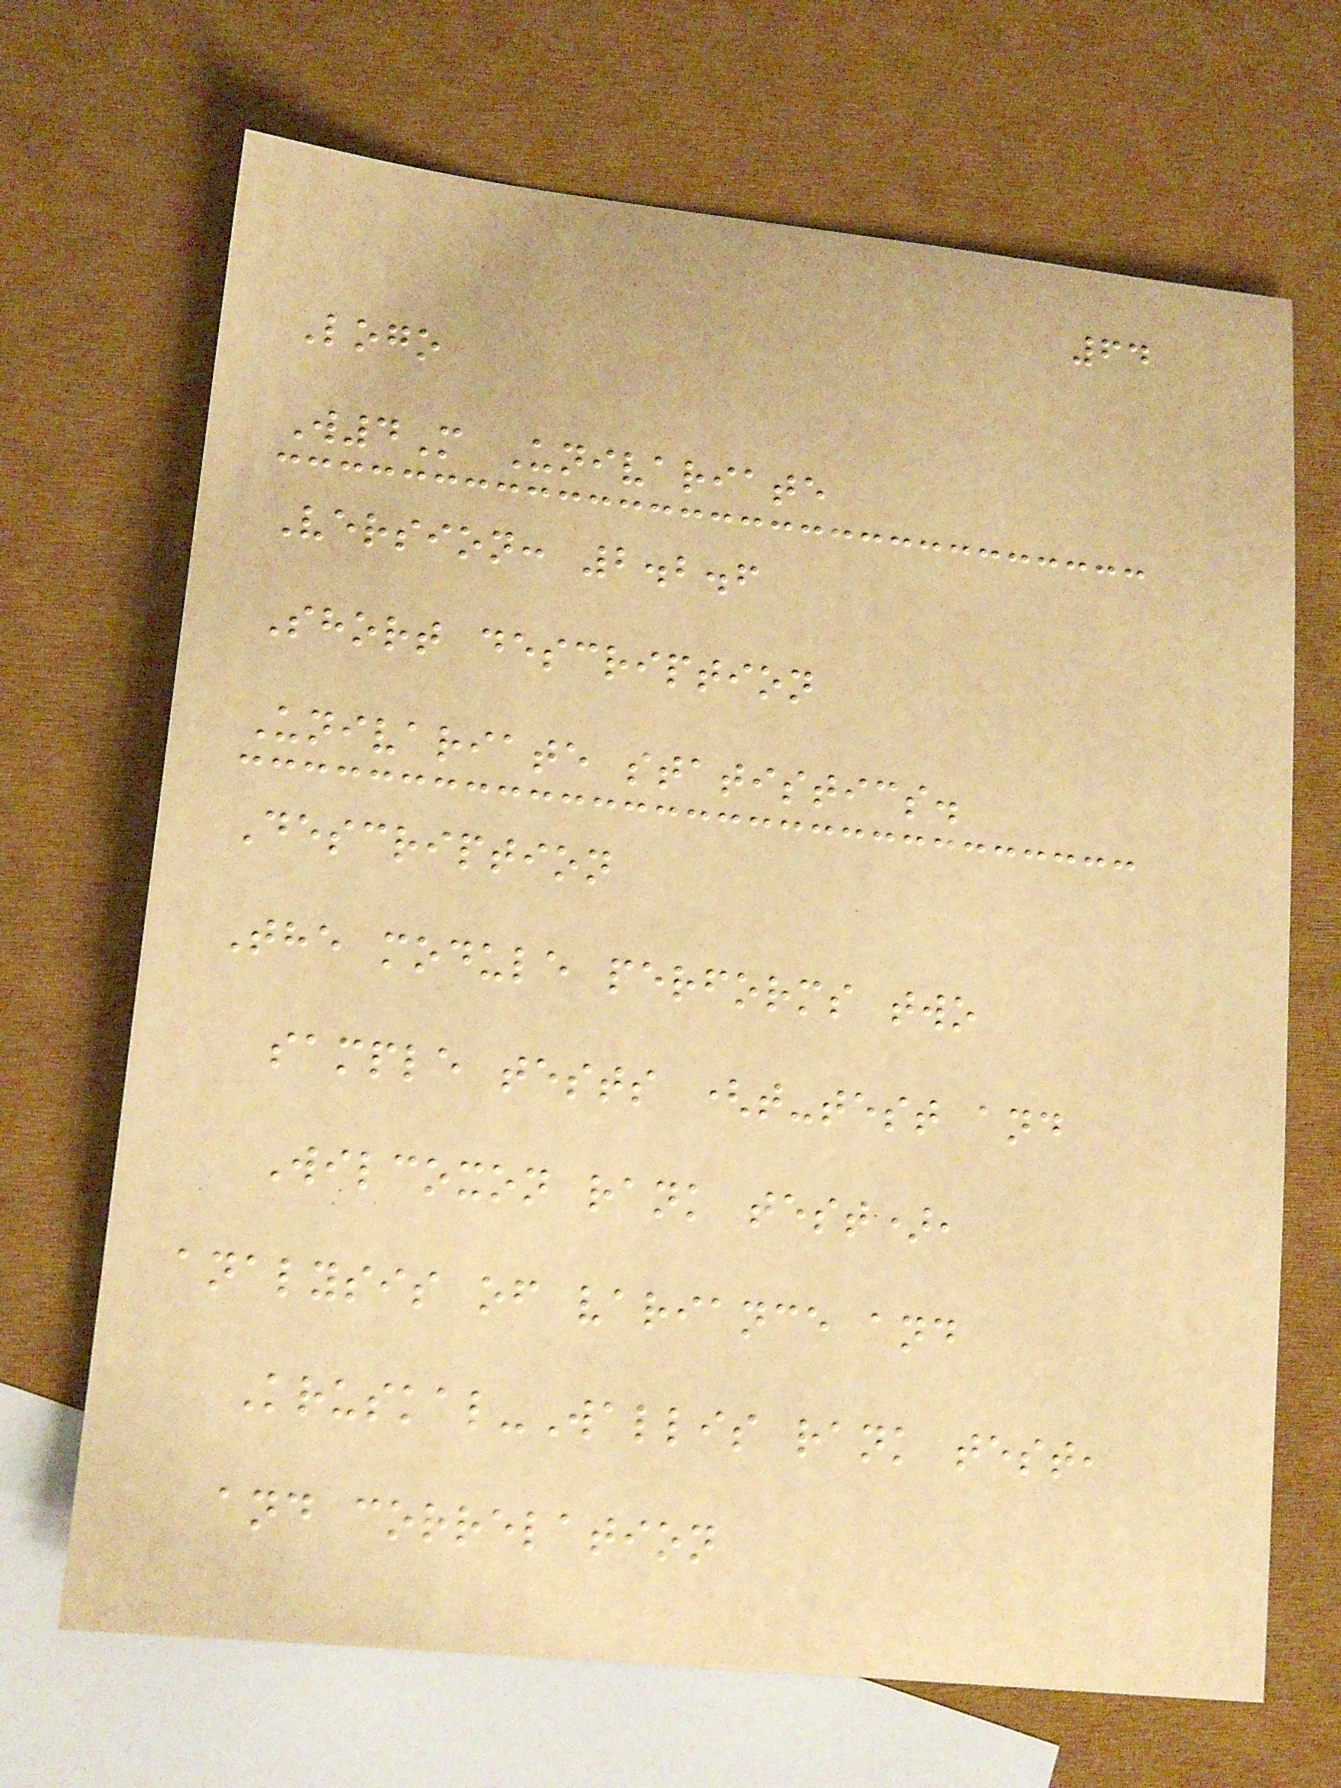64
Logo
W4M Univariate
Version: 2.2.6
Short description
Univariate statistics.
Description
The module performs two
sample tests (t-test and
Wilcoxon rank test),
analysis of variance and
Kruskal-Wallis rank test,
and correlation
